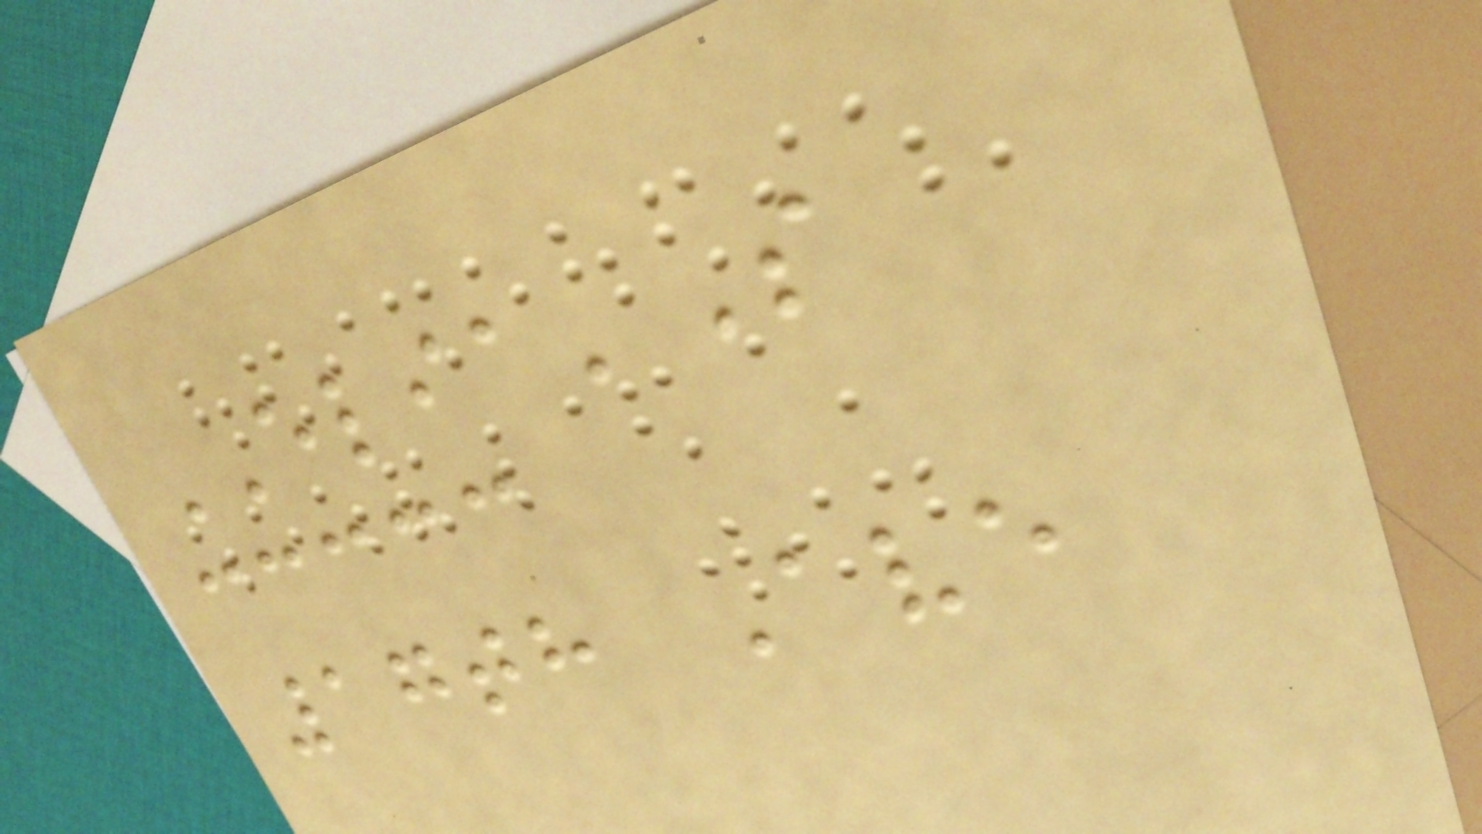ELIA'S
17th Ave
